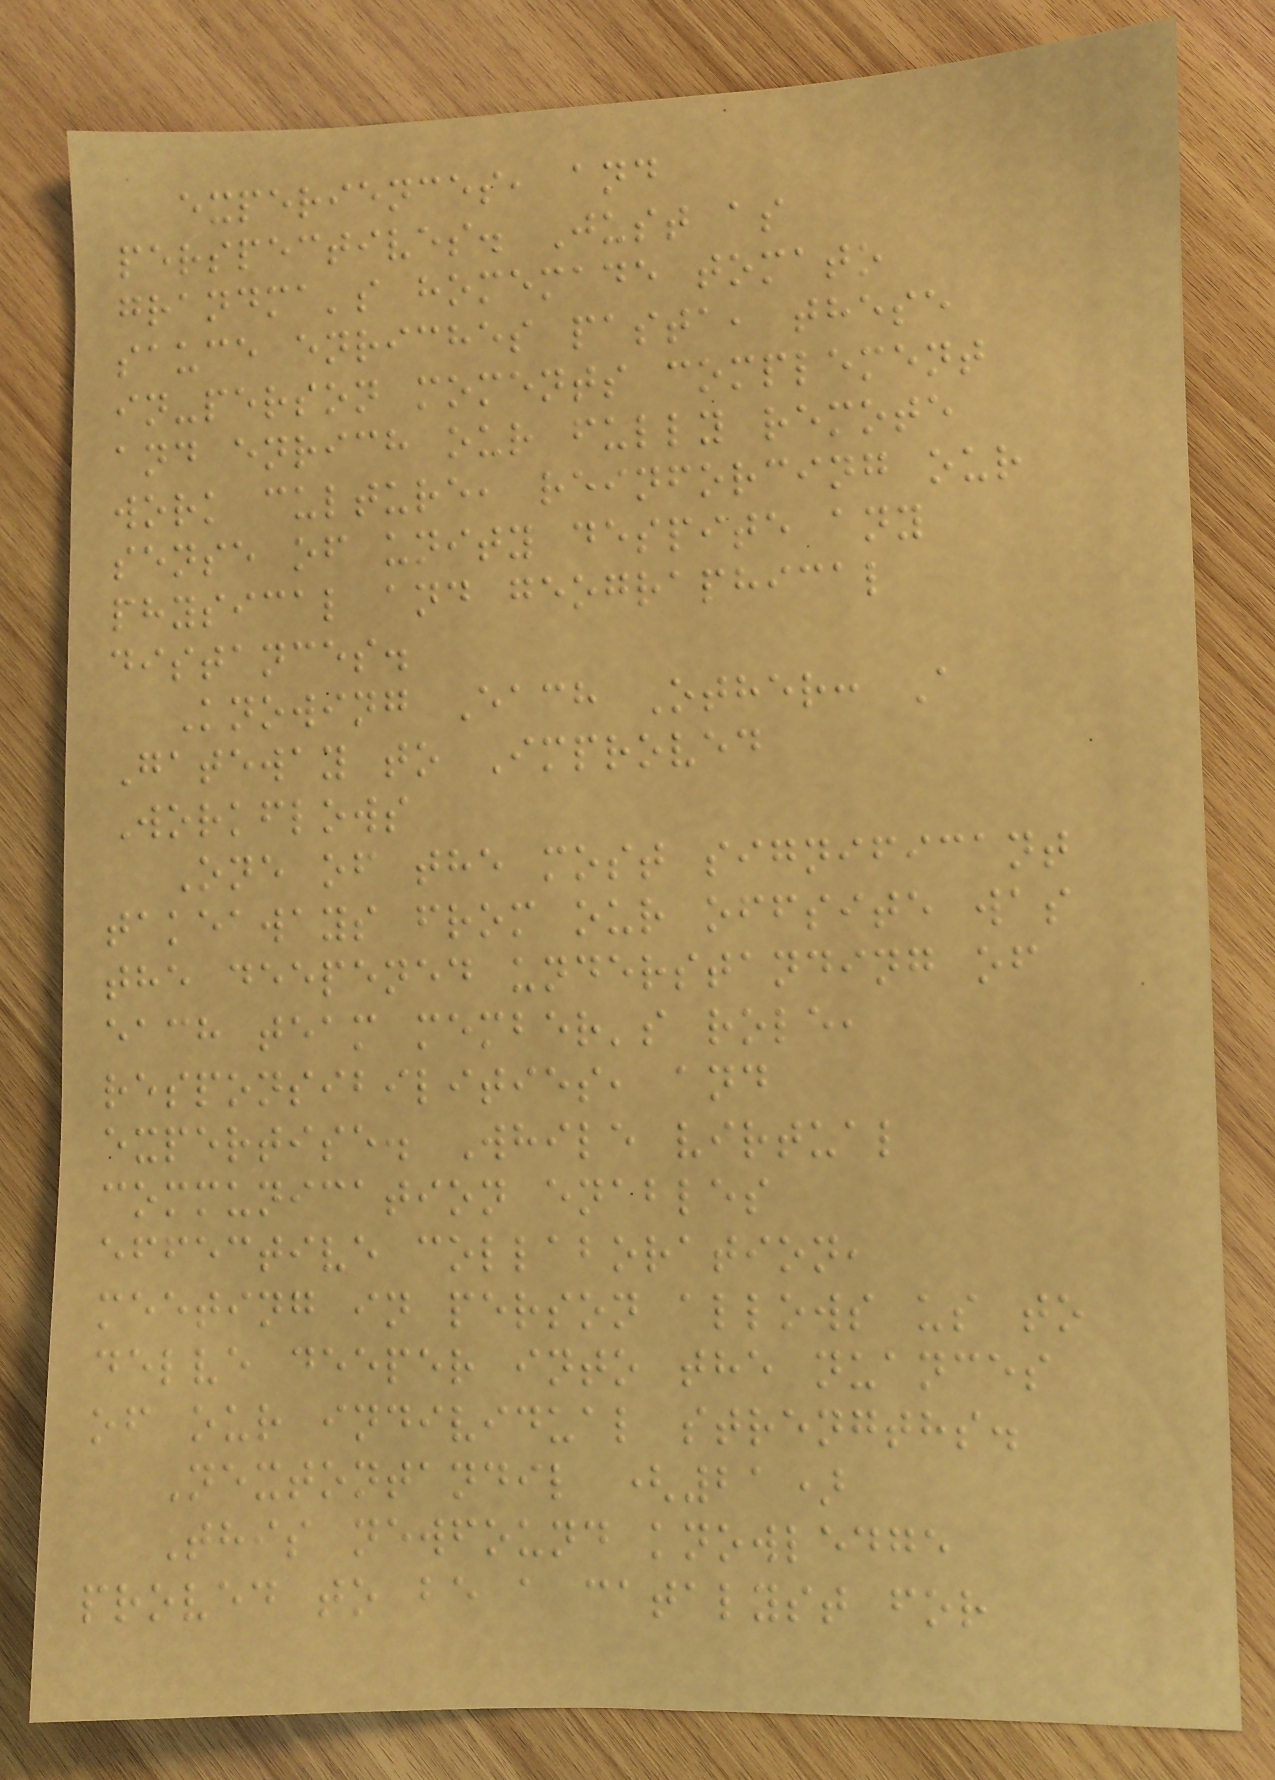experiences, and
perspectives. Just as
grandma's homemade tomato
sauce enriches pasta, these
in-person moments complement
and enrich our fully remote
work culture, reinforcing our
sense of unity despite any
physical and geographical
distances.
Knowing Each Other: A
Gateway to Improved
Workflows
One of the most significant
takeaways from our offsite was
the deepened understanding of
each team member's role,
responsibilities, and
expertise. While virtual
communication enables
effective collaboration,
meeting in person allows us to
delve deeper into the nuances
of our individual strengths.
Nextontandil (21)
This newfound knowledge
proved to be a catalyst for
